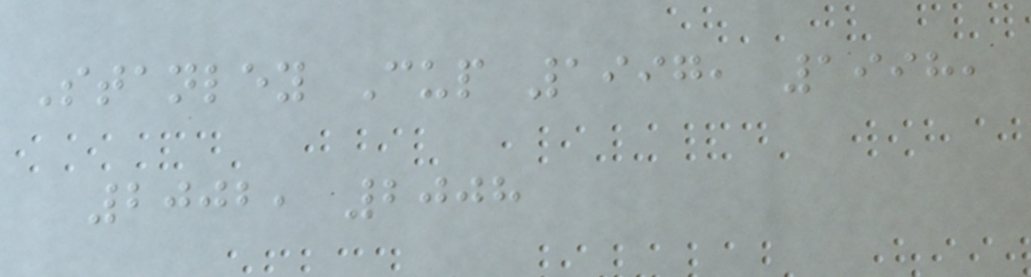Stanley Cup 1997, 1998,
2002, 2008
